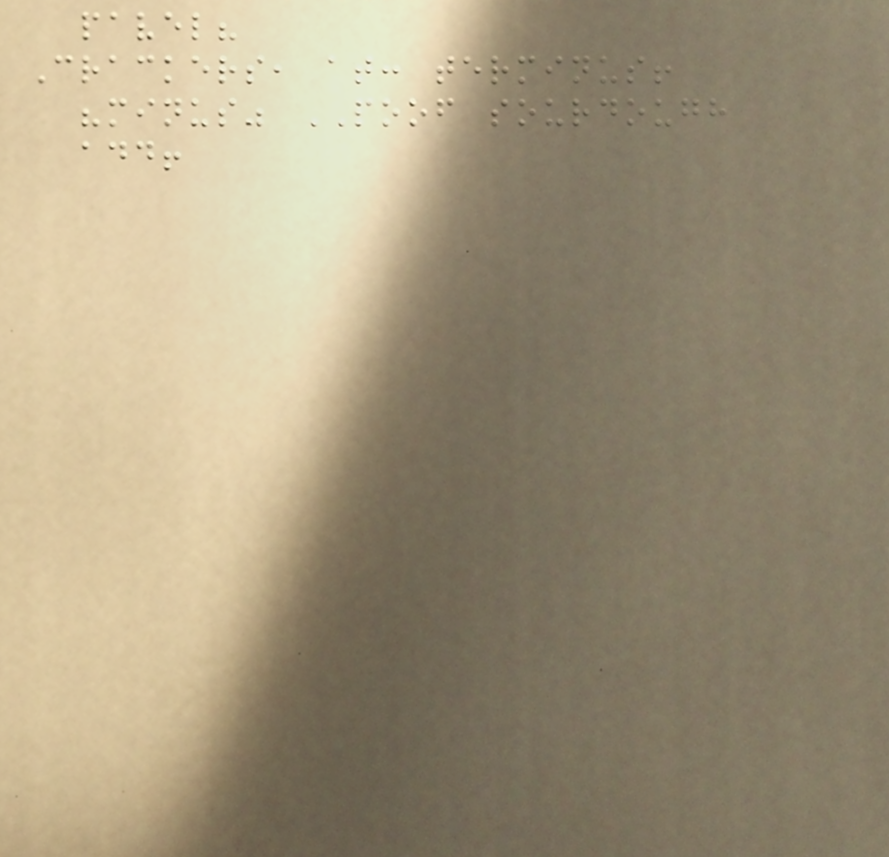pavel?
Crackers, at: terminus!
"minus" POOF sourdough
add!
